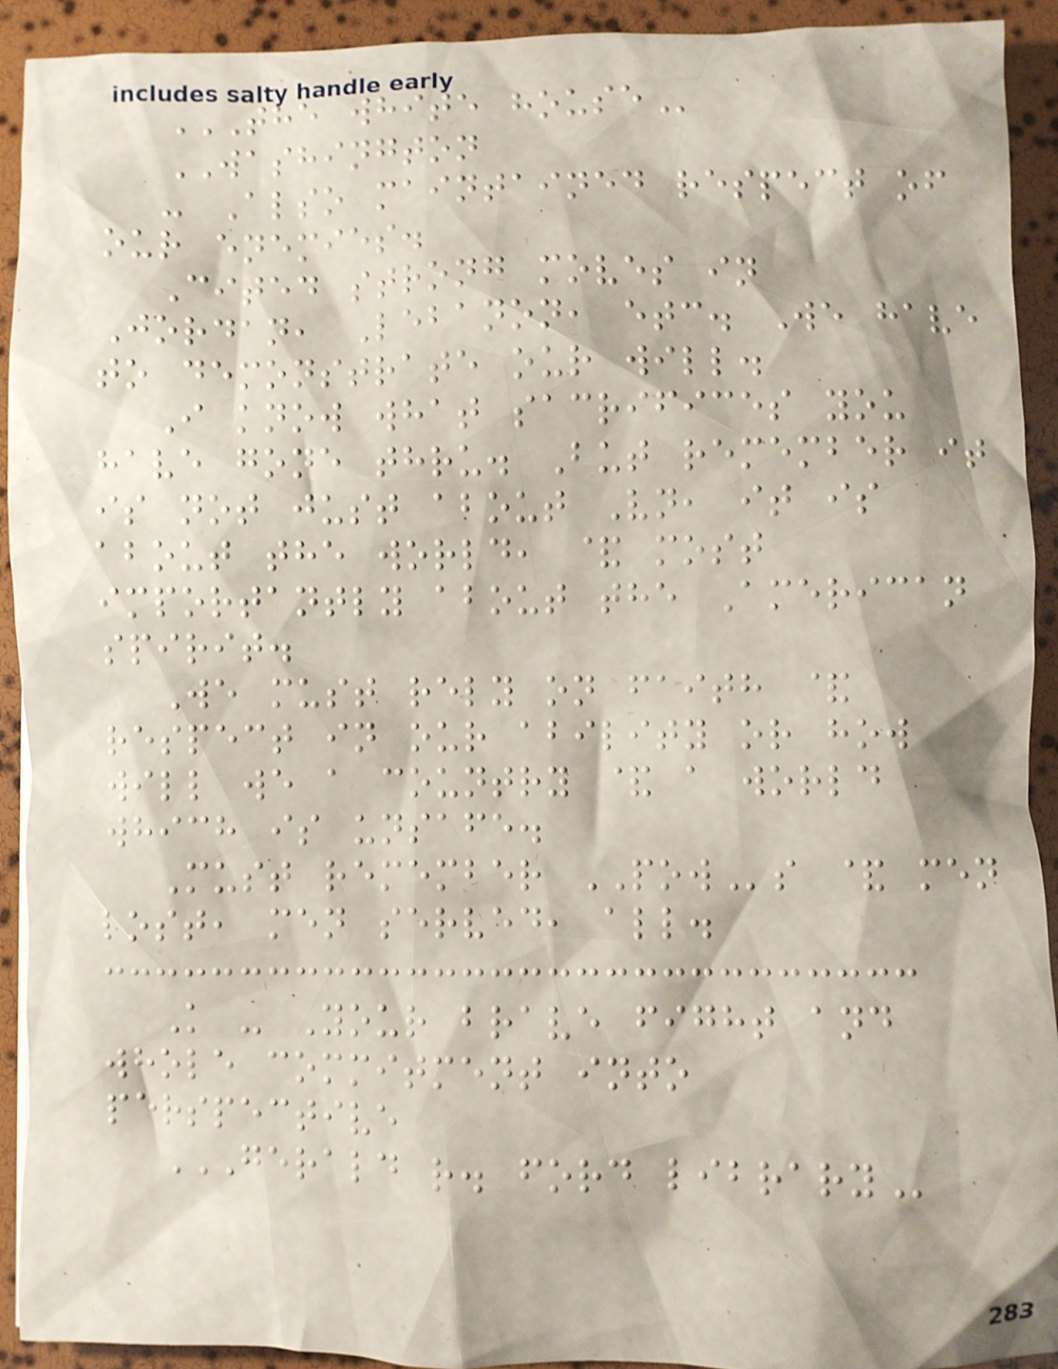THE WHITE HOUSE
WASHINGTON
- Also maintained respect of
our enemies.
Cited strong moves in
Jordan, Lebanon, etc. We have
to demonstrate our will.
I know what sacrifices you
have gone thru. But remember it
is not just about Vn, it is
about the world, & most
importantly about the American
spirit.
We must rely on faith &
respect in our ability or how
will we a country & a world
which is unsafe.
Must remember POWs & men
lost, men served, all.
K - Your brave fight and
whole commitment into
perspective
GERALD R. FORD LIBRARY
